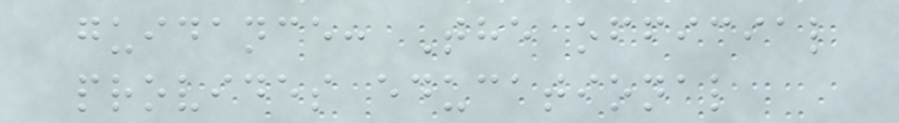guidance: The official
provides educational
